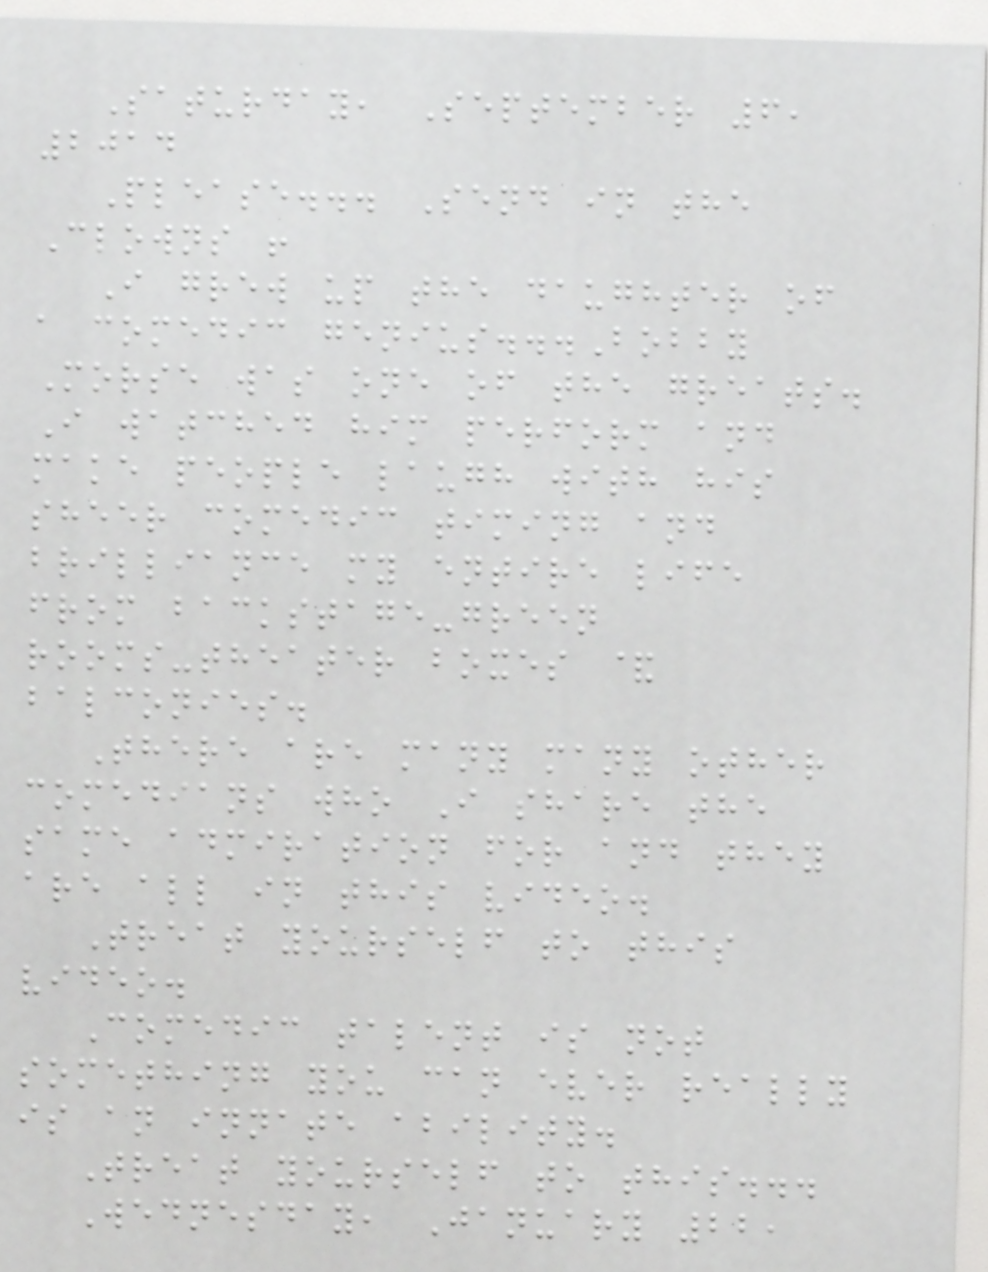Saturday, September 6,
2014
Please... Send in the
Clowns !
I grew up the daughter of
a comedic genius...Bobby
Morse was one of the greats.
I watched him perform and
make people laugh with his
sheer comedic timing and
brilliance my entire life
from backstage-green
rooms-theater boxes &
balconies.
There are many many other
comedians who I share the
same admiration for and they
are all in this video.
Treat yourself to this
video.
Comedic talent is not
something you can ever really
is an innate ability.
Treat yourself to this...
Wednesday, January 22,
